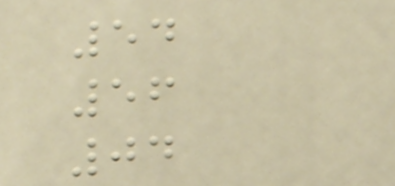54
56
04
